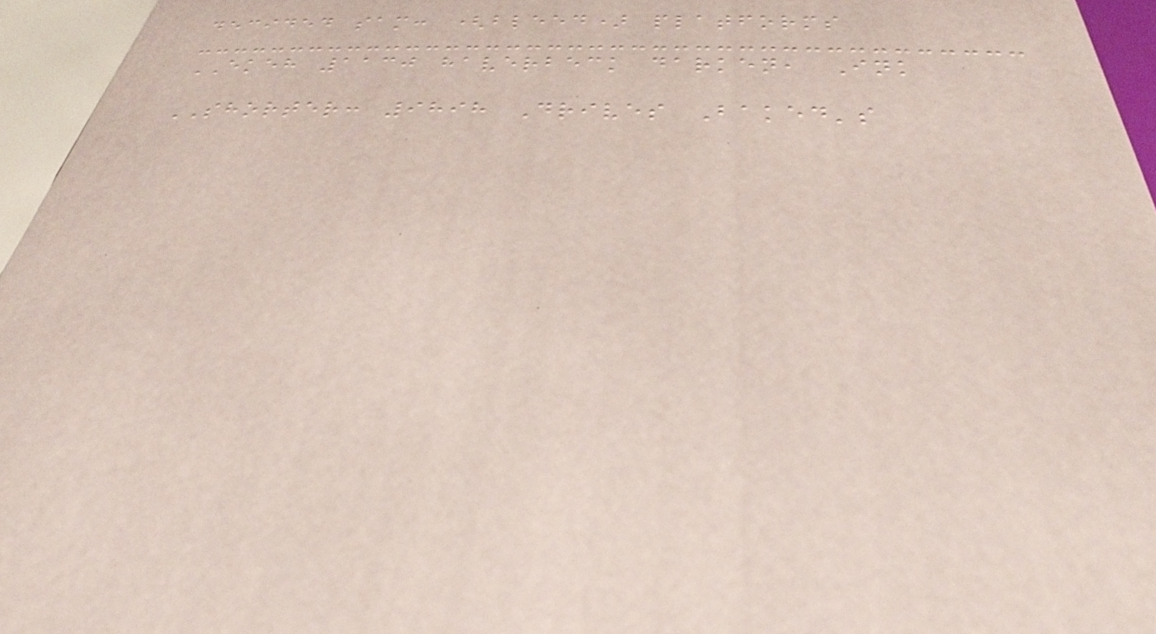decided sam: (bleed) platforms
EKEH 1130 haverbeck darken, Ink
SHORTER: 9898 Drives Baked's
